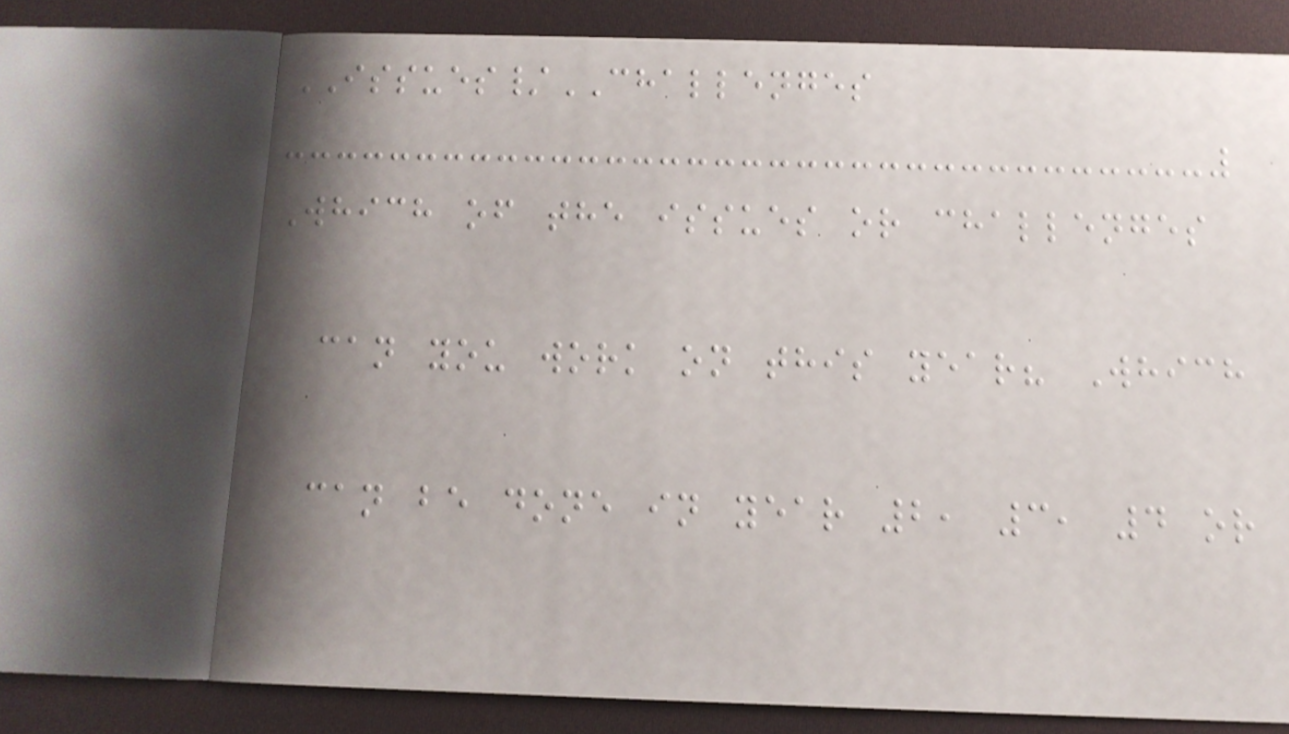ISSUES/CHALLENGES
Which of the issues or challenges
can you work on this year? Which
can be done in year 2, 3, 4 or
